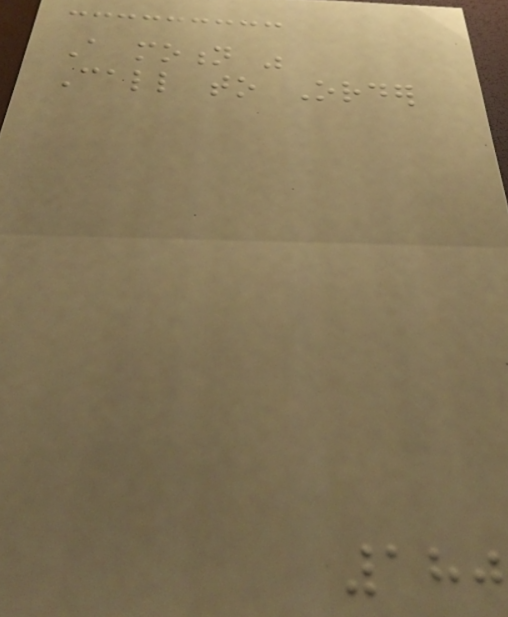A motion was
Call to Order
180
